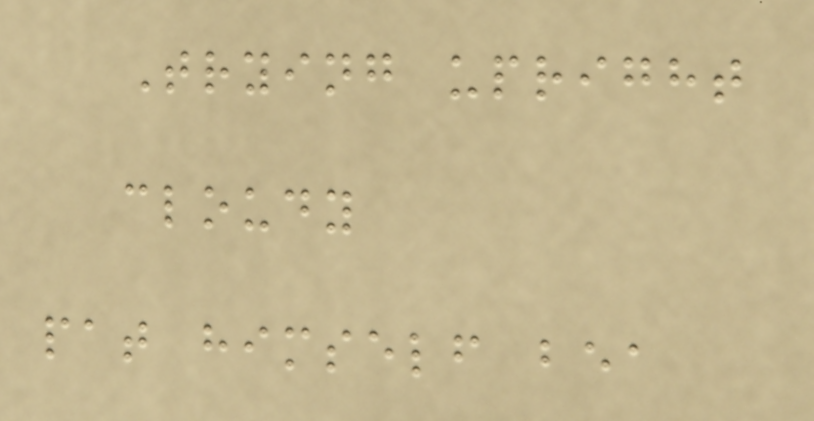Trying upright
cloudy
pat himself bea
